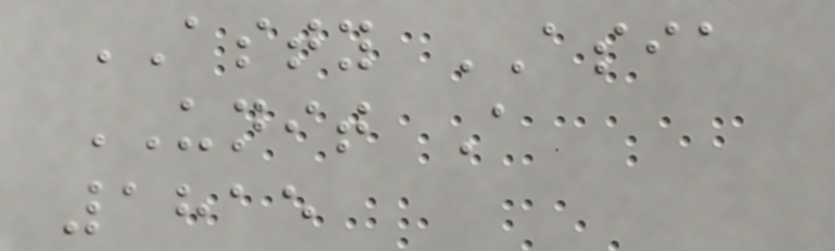ASTY ASIA
UNIT A
1815
